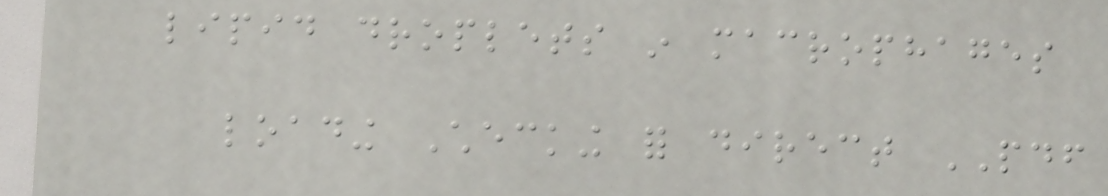lipid droplets in macrophages
loading Checking for direct PDF
